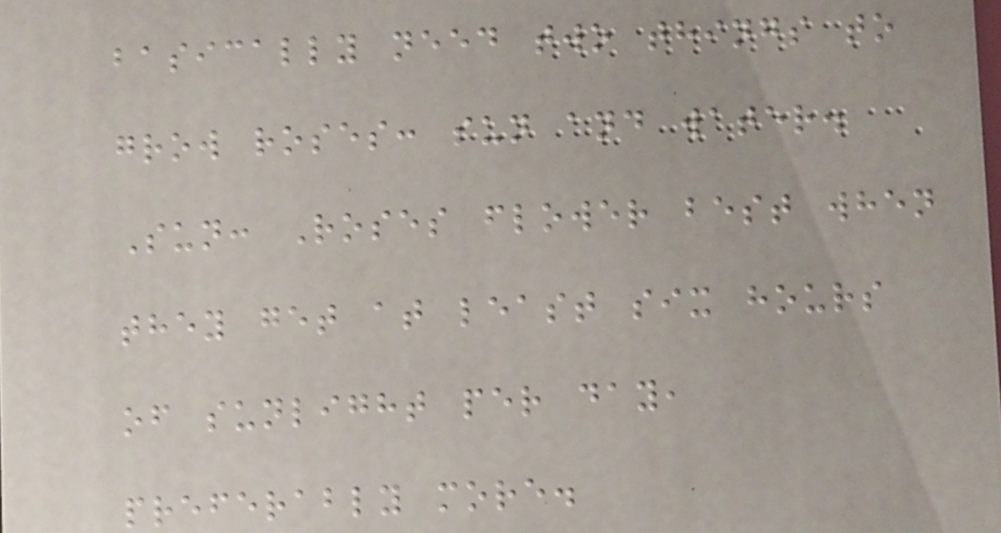basically need two things to
grow roses: sun and water.
Sun: Roses flower best when
they get at least six hours
of sunlight per day,
preferably more.
